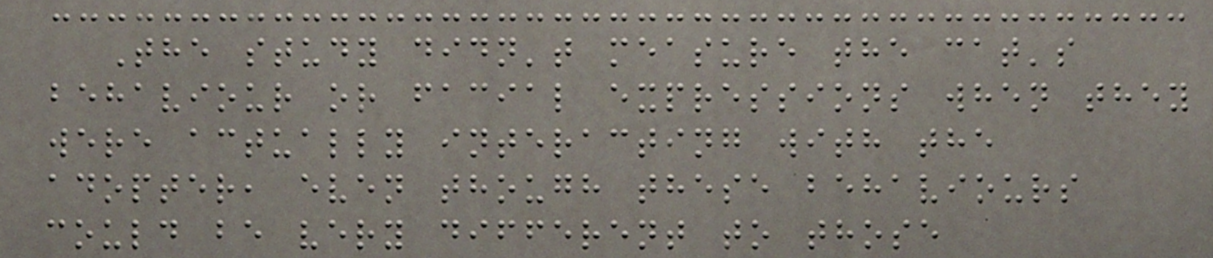The study didn't measure the cat's
behaviour or facial expressions when they
were actually interacting with the
adopter, even though these behaviours
could be very different to those
